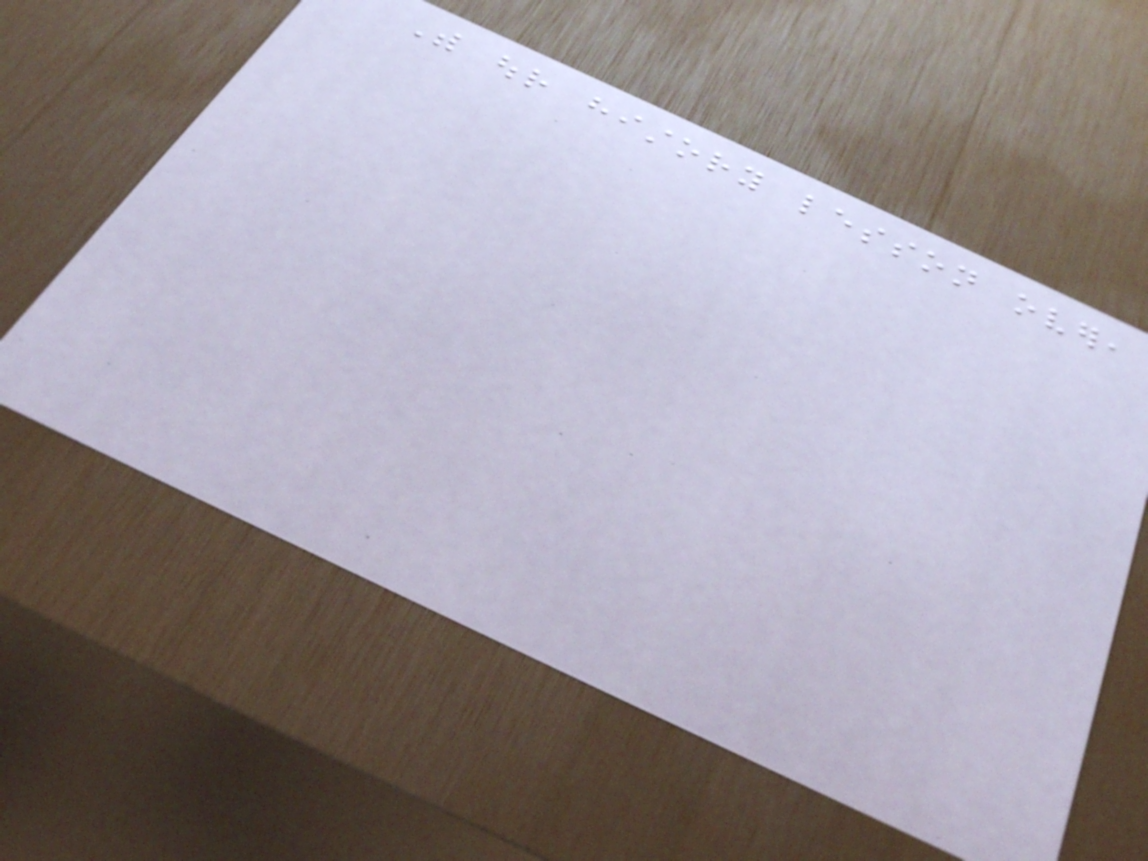With our history lesson over,
